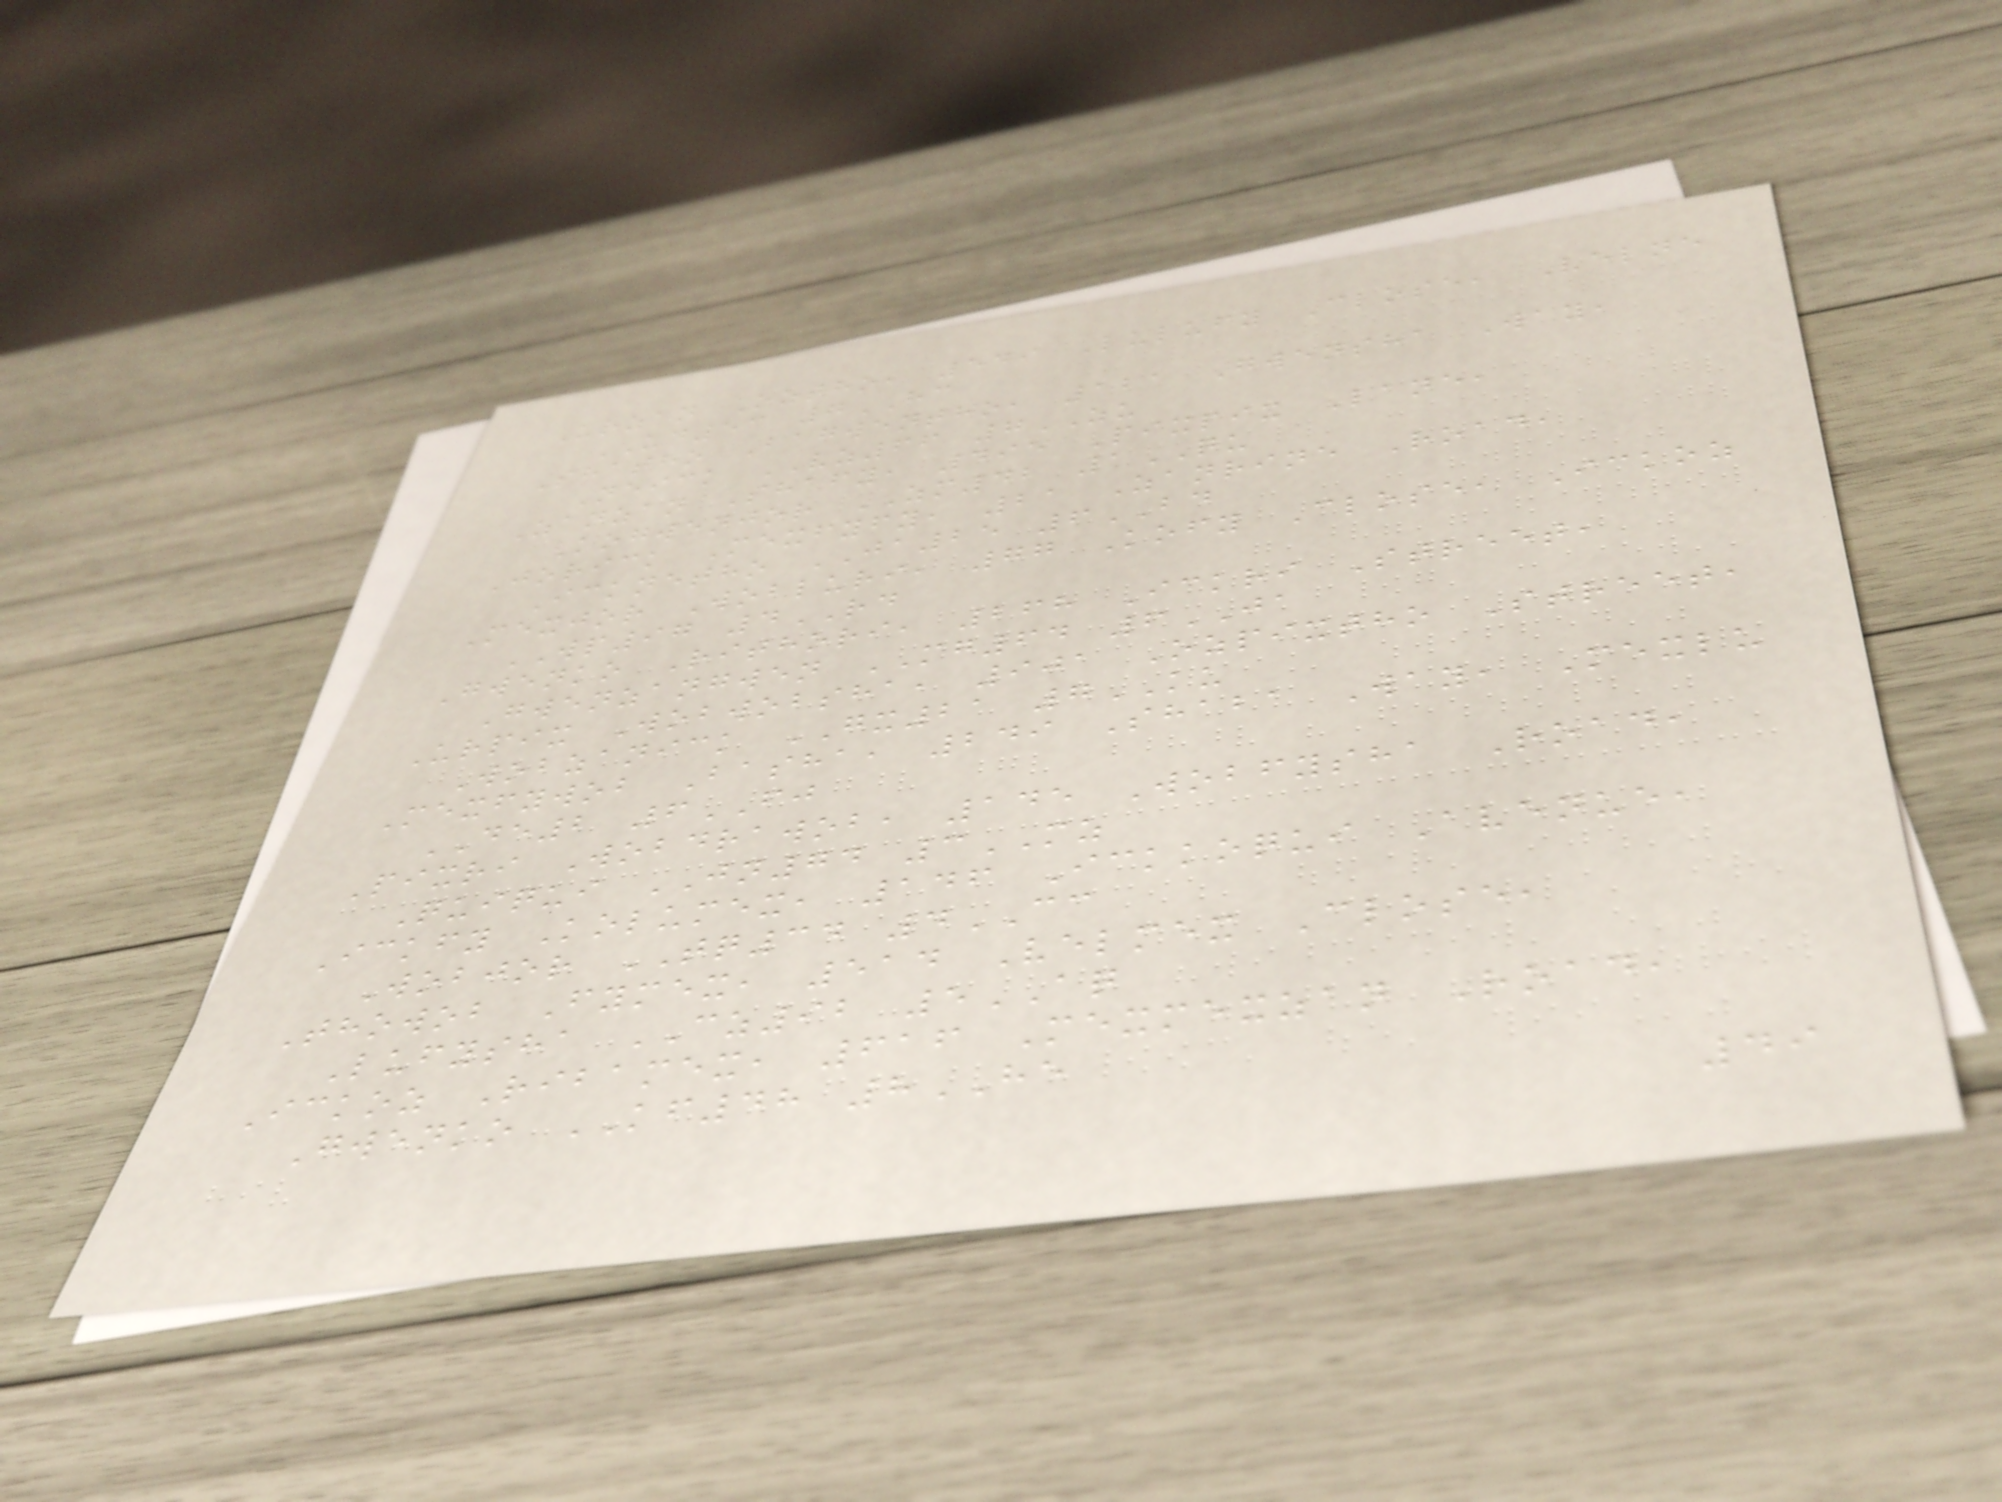Urzan Oztho, 549 Lulufy Close, Velne
UD53 7HC
Shatho Bagwentho, 121 Gwensha Way,
Neick VZ66 7ZU
Zanzan Shafy, 495 Pixpix Lane,
Kogwenjor ZM42 1QU
Jorick Mexfyfy, 21 Zanrine Road,
Icknetho JA25 6BD
Mexjor Wobluri, 77 Kofy Close, Ickoz
WP97 4RD
Gwenko Rithori, 268 Ickri Street,
Gwenzangwen MG64 6JA
Urpix Wobwobsha, 901 Ozpixtho Street,
Wobzanick GX21 7KU
Mexfywob Basha, 249 Shaba Way, Mexlu
DE2 6FJ
Pixri Wobdrawob, 145 Wobfysha Road,
Quiqui JN74 3MZ
Ickfy Kolumex, 146 Ickkoqui Avenue,
Wobjor TQ34 4CC
Thowob Fymex, 514 Velmex Close,
Lufysha CZ92 5AQ
Ickoz Ribamex, 616 Mexmexzan Road,
Gwenko KF48 8HE
49
